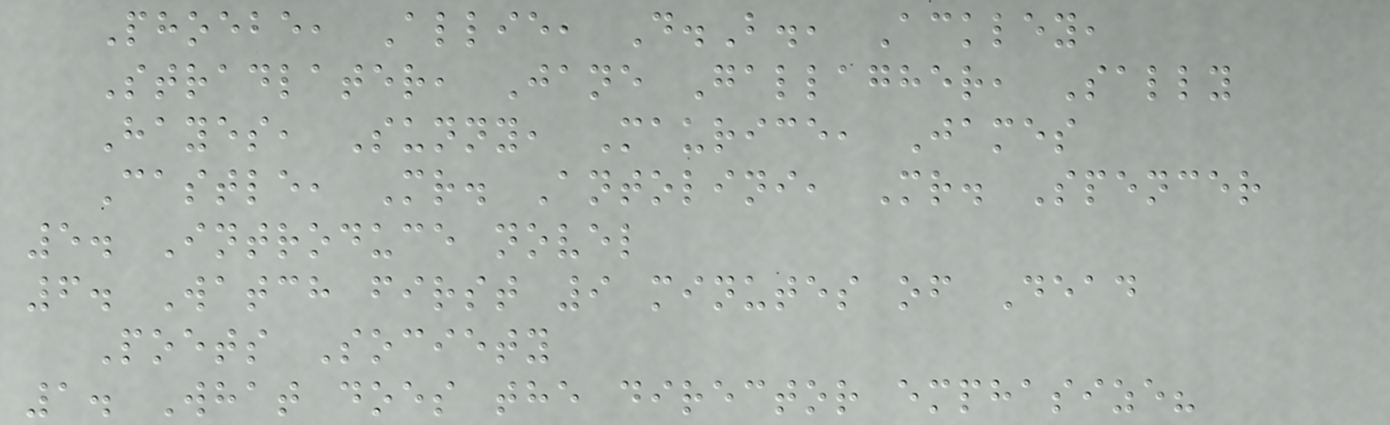Phoebe, Allie, D.B., Ackley,
Stradlater, Jane Gallagher, Sally
Hayes, Sunny, Maurice, James
Castle, Mr. Antolini, Mr. Spencer
5. Introduce novel
6. Watch first 9 minutes of Dead
Poets Society
1. What does the director emphasize?
